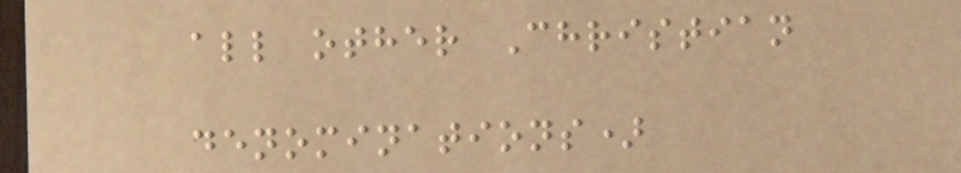all other Christian
denominations)
